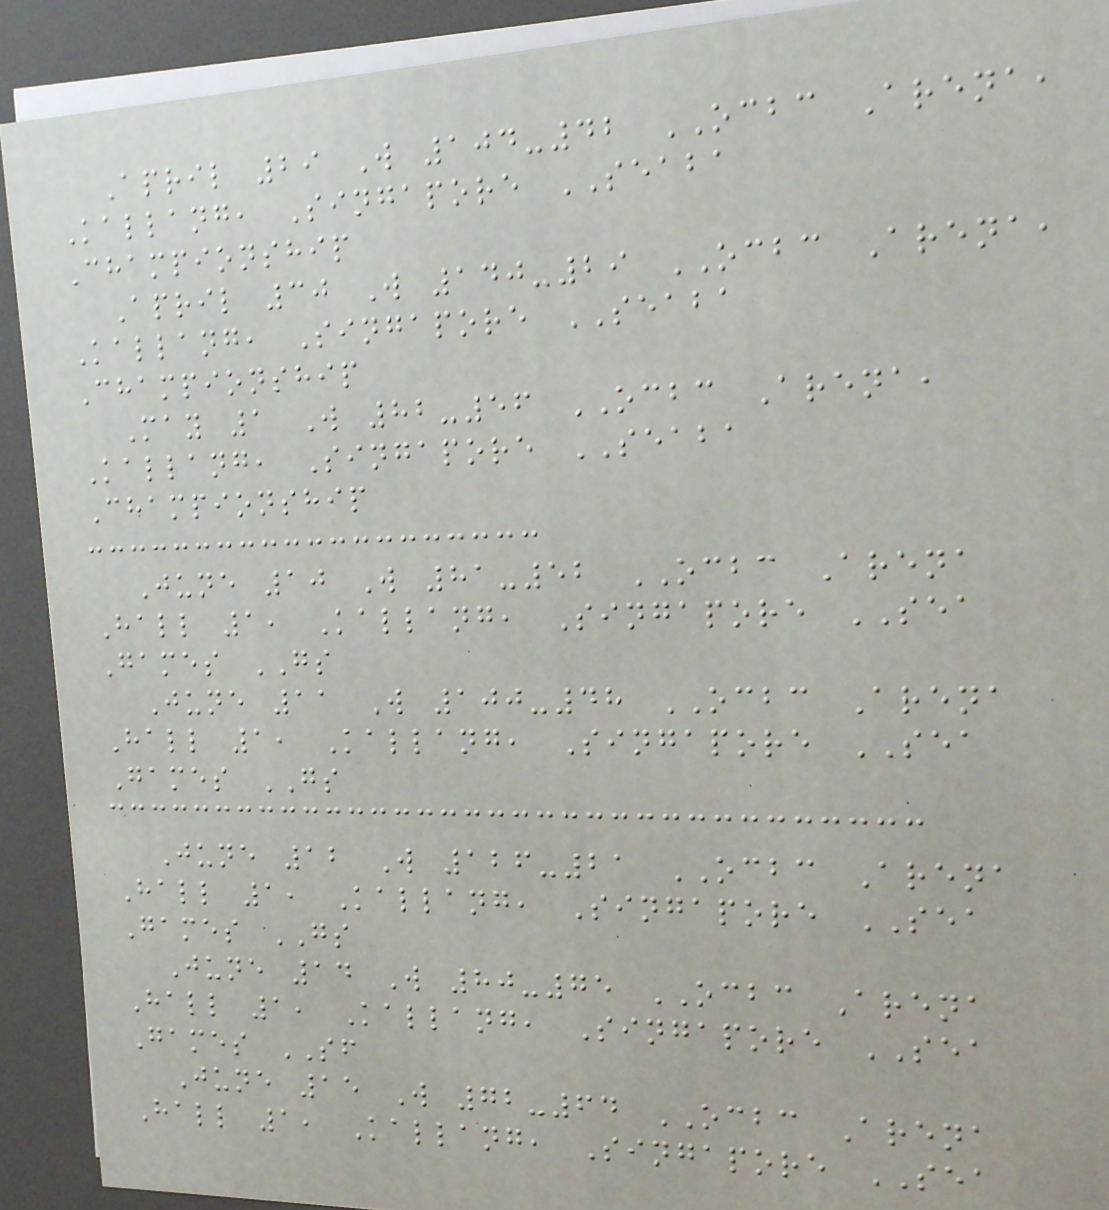April 29 W 104-42 OCBC Arena,
Kallang, Singapore SEABA
Championship
April 30 W 140-29 OCBC Arena,
Kallang, Singapore SEABA
Championship
May 1 W 82-56 OCBC Arena,
Kallang, Singapore SEABA
Championship
June 10 W 81-52 OCBC Arena
Hall 1, Kallang, Singapore SEA
Games GS
June 11 W 100-48 OCBC Arena
Hall 1, Kallang, Singapore SEA
Games GS
June 12 W 126-21 OCBC Arena
Hall 1, Kallang, Singapore SEA
Games GS
June 14 W 80-75 OCBC Arena
Hall 1, Kallang, Singapore SEA
Games SF
June 15 W 72-64 OCBC Arena
Hall 1, Kallang, Singapore SEA
